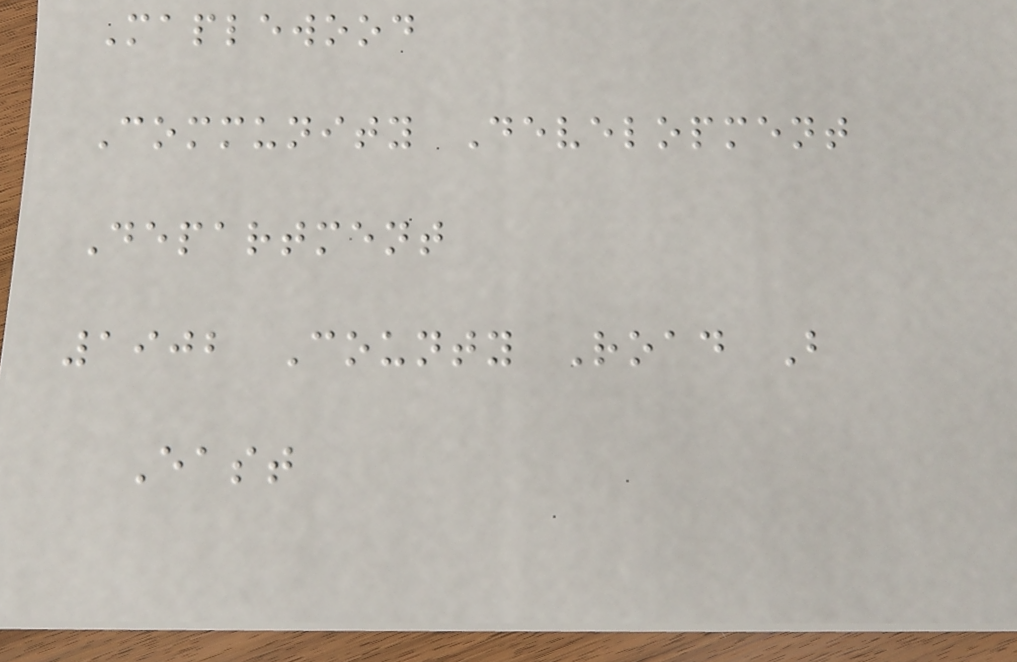Maplewood
Community Development
Department
1902 County Road B
East
